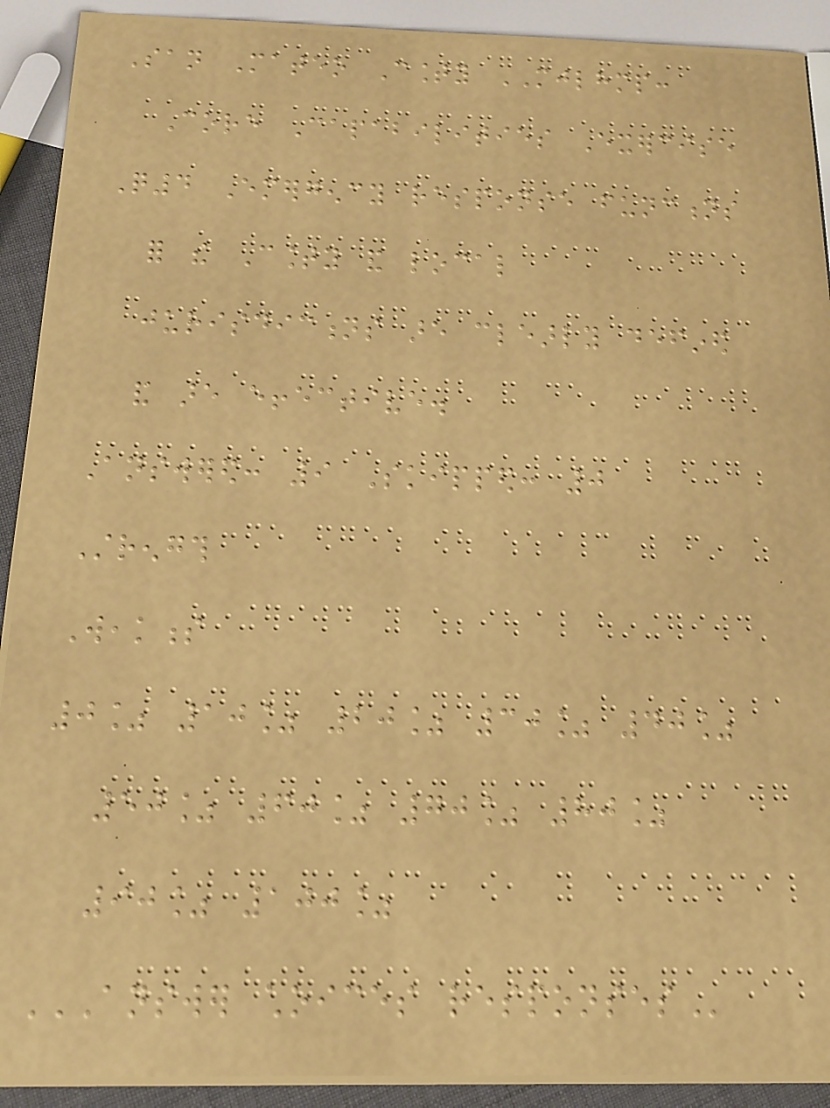San Mateo County MJLHMP:
Core Capabilities Exercise
Q4 Emergency response functions
for the County and local
jurisdictions are clearly defined
and are effective.
Answered: 9 Skipped: 0
Strength
Weakness
0% 10% 20% 30% 40%
50% 60% 70% 80%
90% 100%
ANSWER CHOICES RESPONSES
